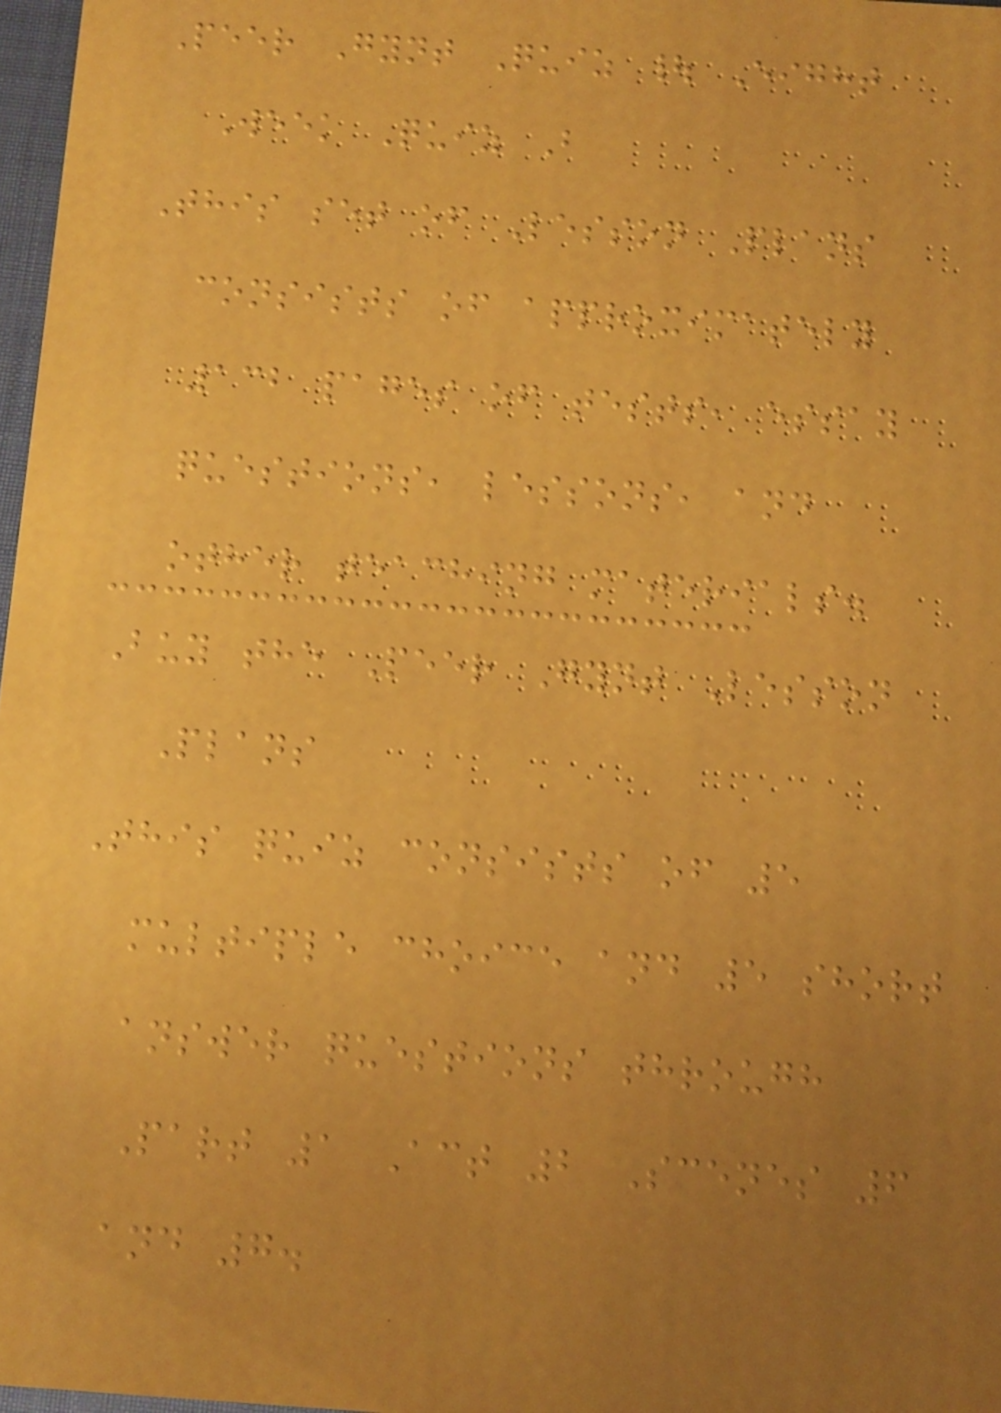Peer Gynt Quiz | Eight
Week Quiz B
This set of Lesson Plans
consists of approximately
132 pages of tests, essay
questions, lessons, and
other teaching materials.
Buy the Peer Gynt Lesson
Plans
This quiz consists of 5
multiple choice and 5 short
answer questions through
Part 1 Act 2 Scenes 6
and 7.
